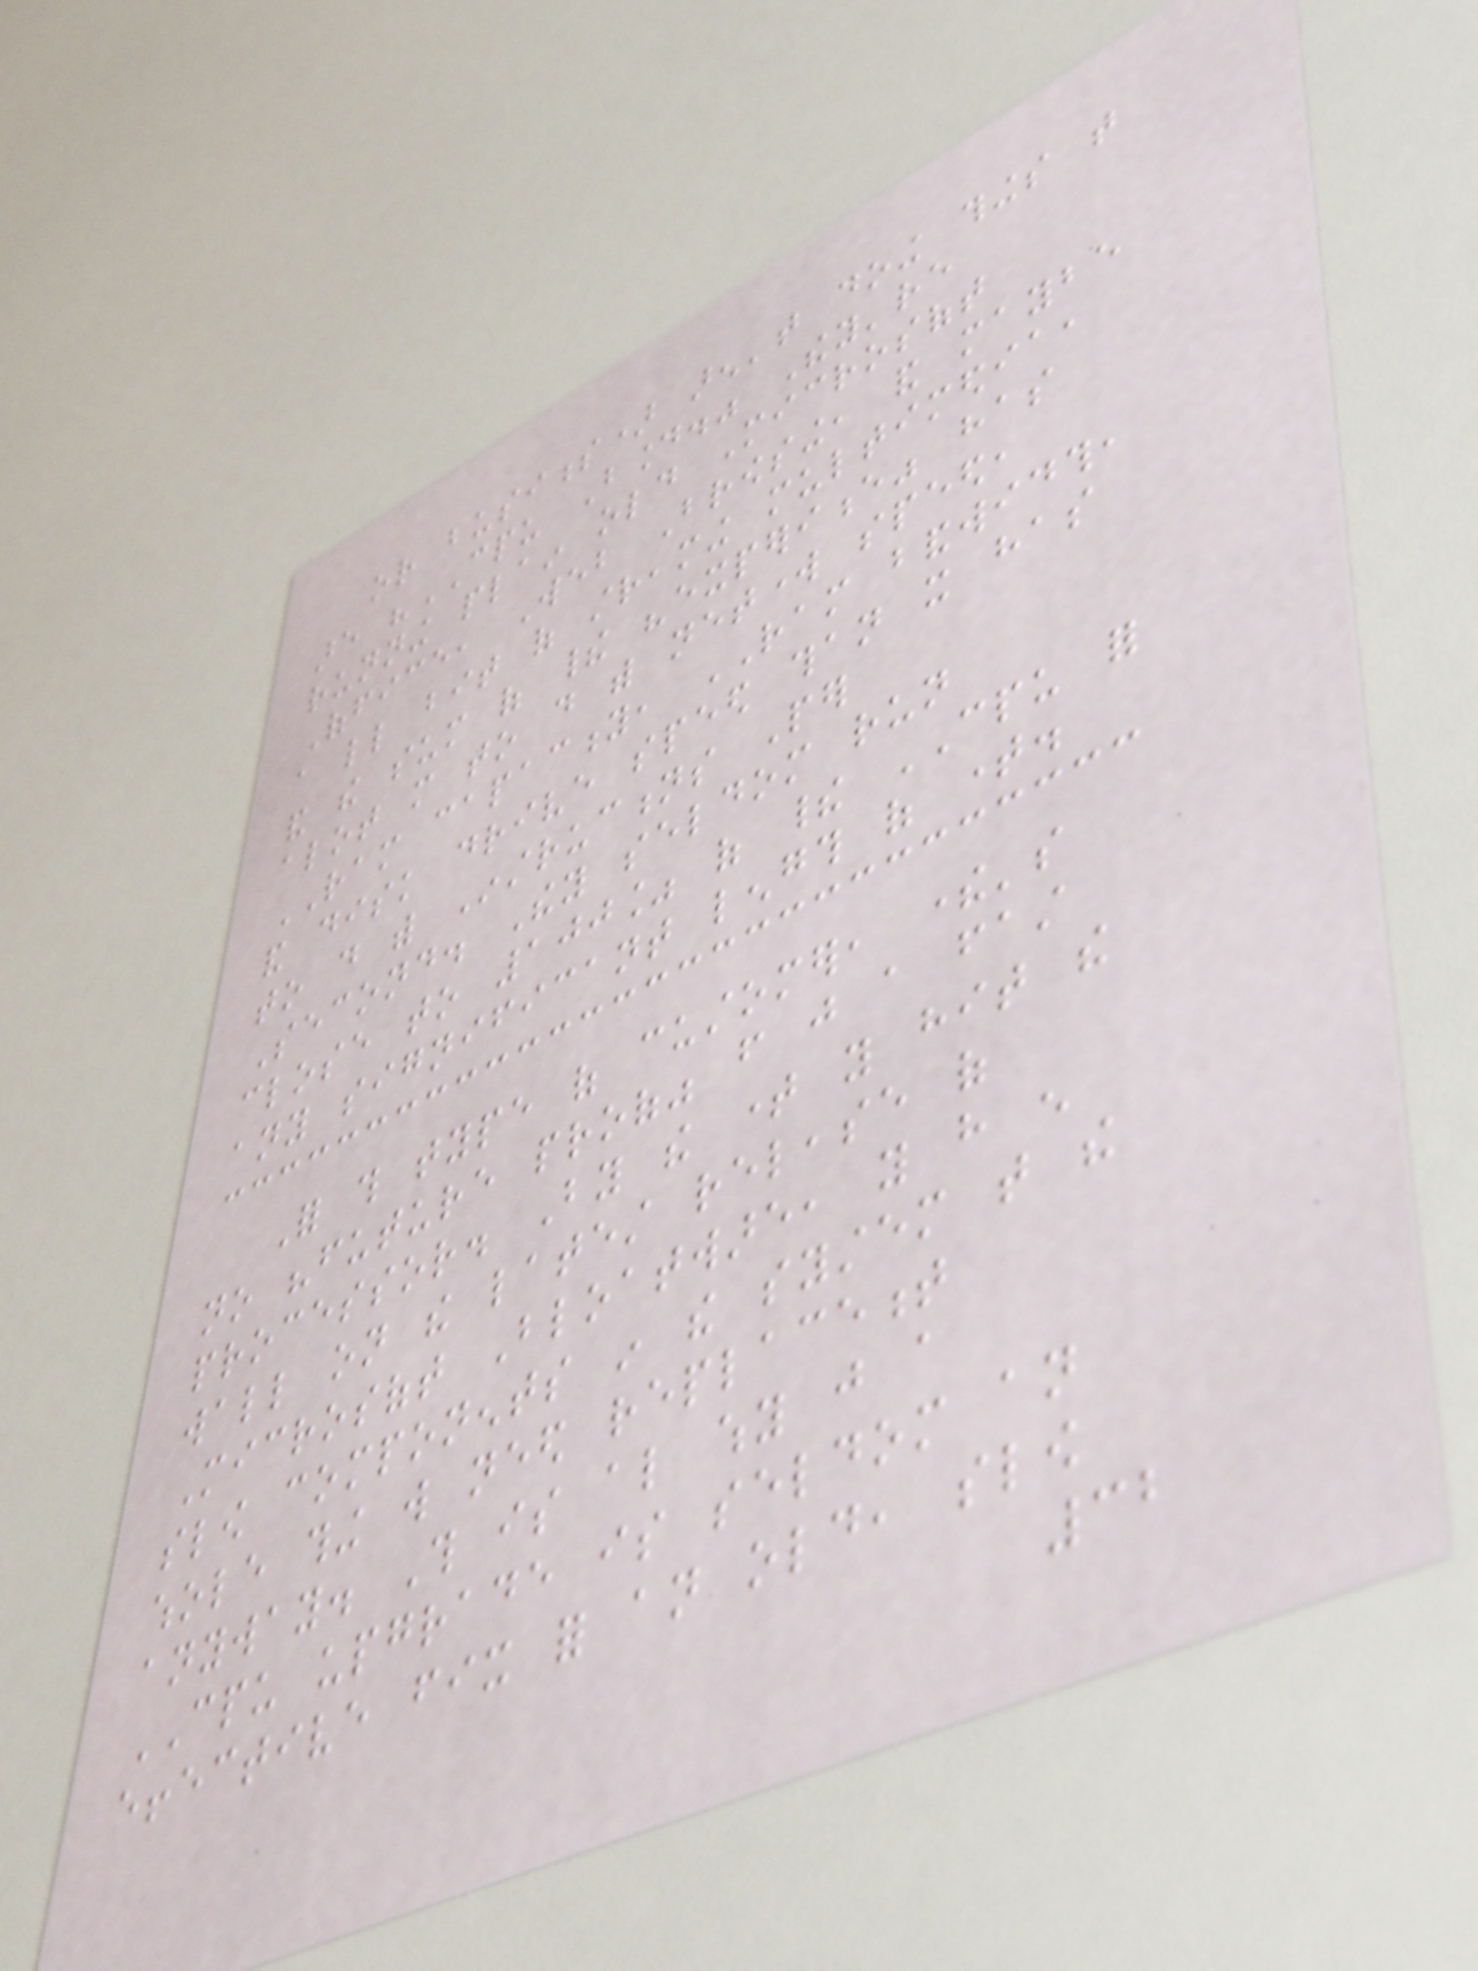or business) aren't doing things that
are "CPU Bound." They're
running plain old Microsoft
Office, Web Browsing, and maybe
a little bit of streaming multimedia,
and the sum of their "experience" has
alot more to do with network speed,
RAM capacity, RAM bandwidth,
and disk drive speed than it has
to do with Instructions Per
Second. They seldom run
close to 100% of their CPU for
any significant length of time.
For this type of customer, there's
no "future proof" from just a fast
processor. By the time you hit the
wall on the latest release of
Microsoft Bloatware, you have enough
slow components in the system that the
whole thing will need replacement
anyway. This is also why just a
CPU upgrade is seldom an
effective fix for an old, slow
32
